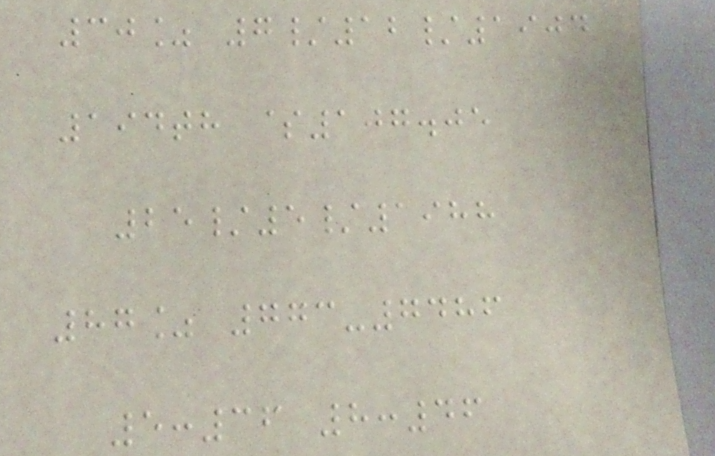30% 7/12/1904
194th $107.05
25/5/1988
87% 773-7486
5:36 8:46
